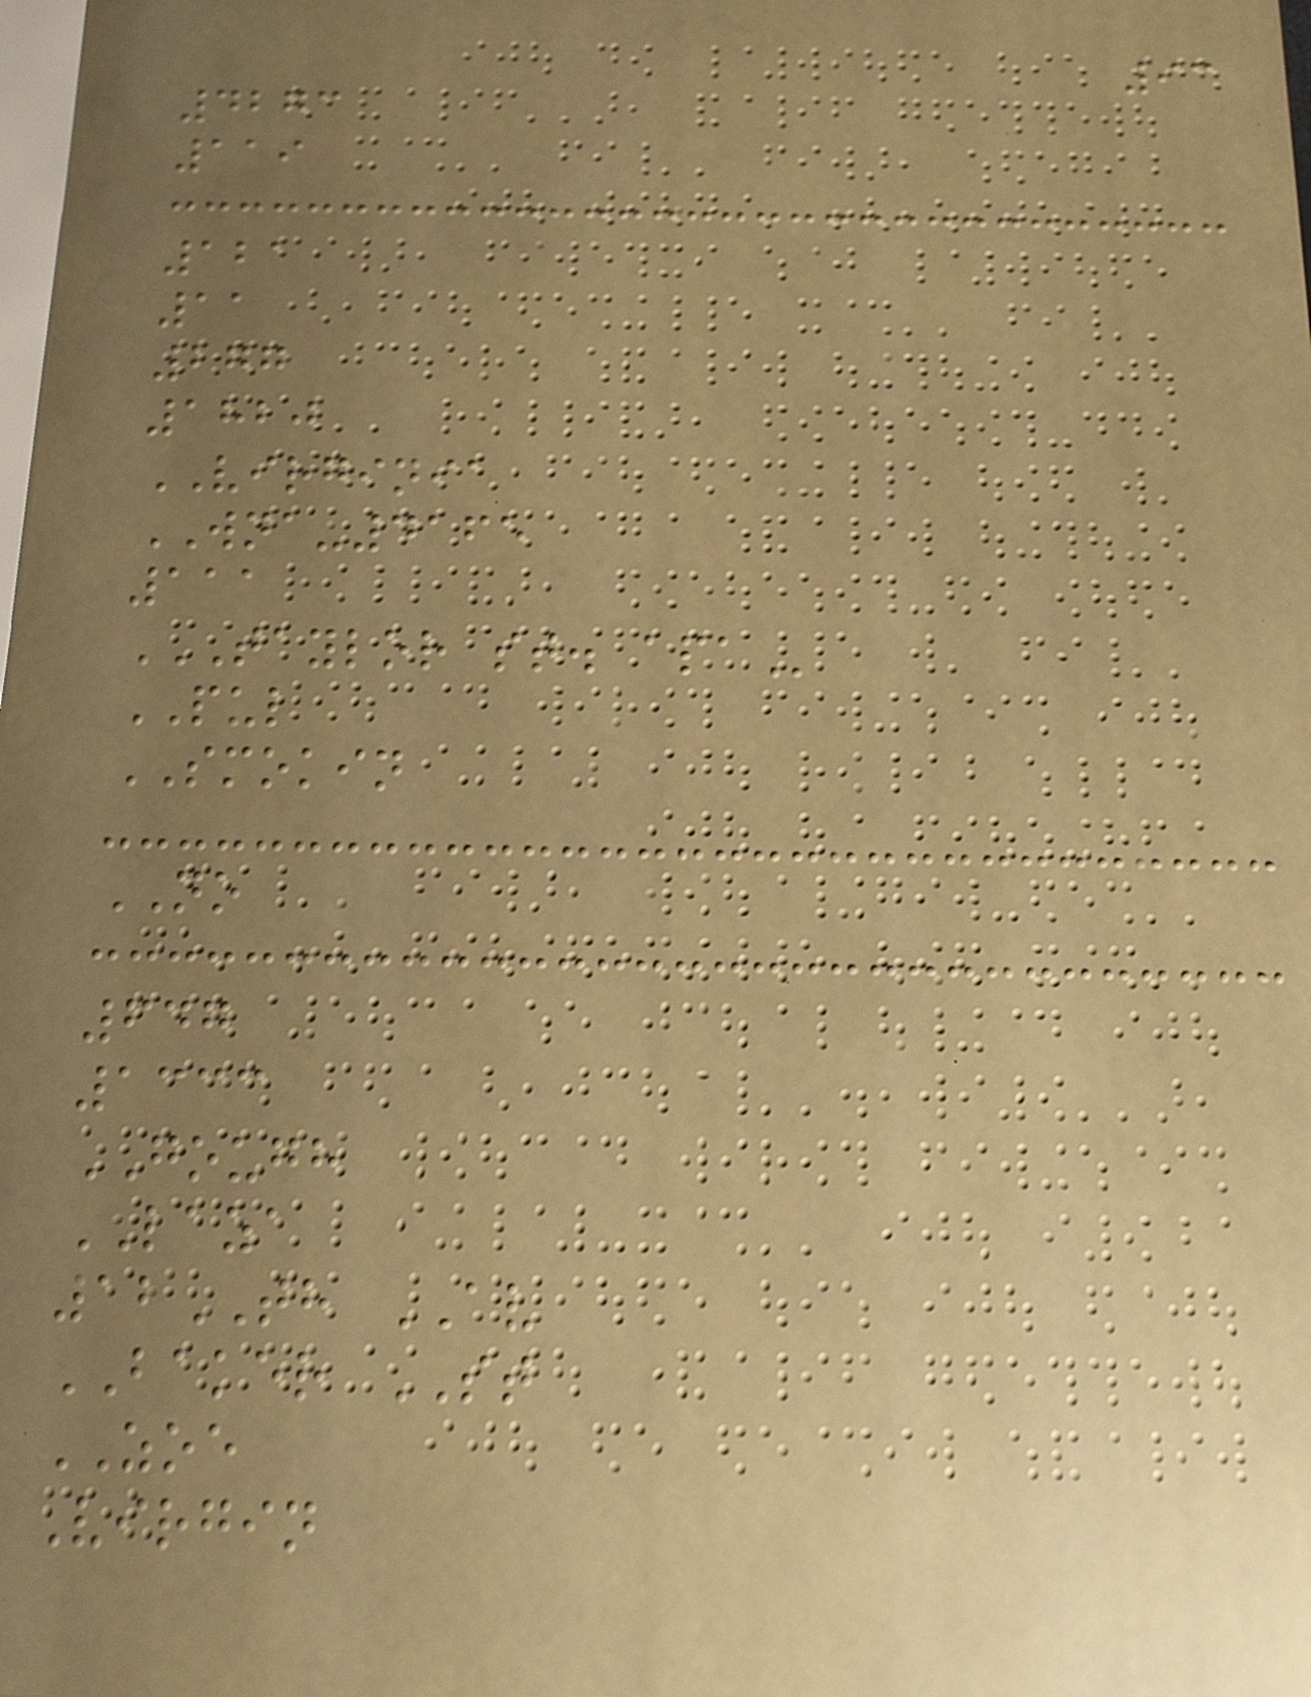93
4273
119
121
11
277
1820
VIRGINIA
WNA-4165
111
TAYLOR ST. APA
PUL
SMOKIN
NO
647
1333
GOUGH
LAZA
12TH AV
BAKER ST
ZOE
Virgin
